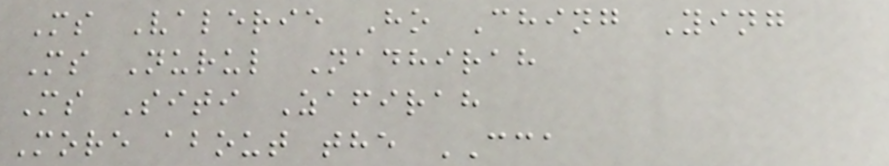Ms Valerie Ho Ching Ying
Ms Nurul Nadhirah
Ms Siti Zafirah
More about the CCA
